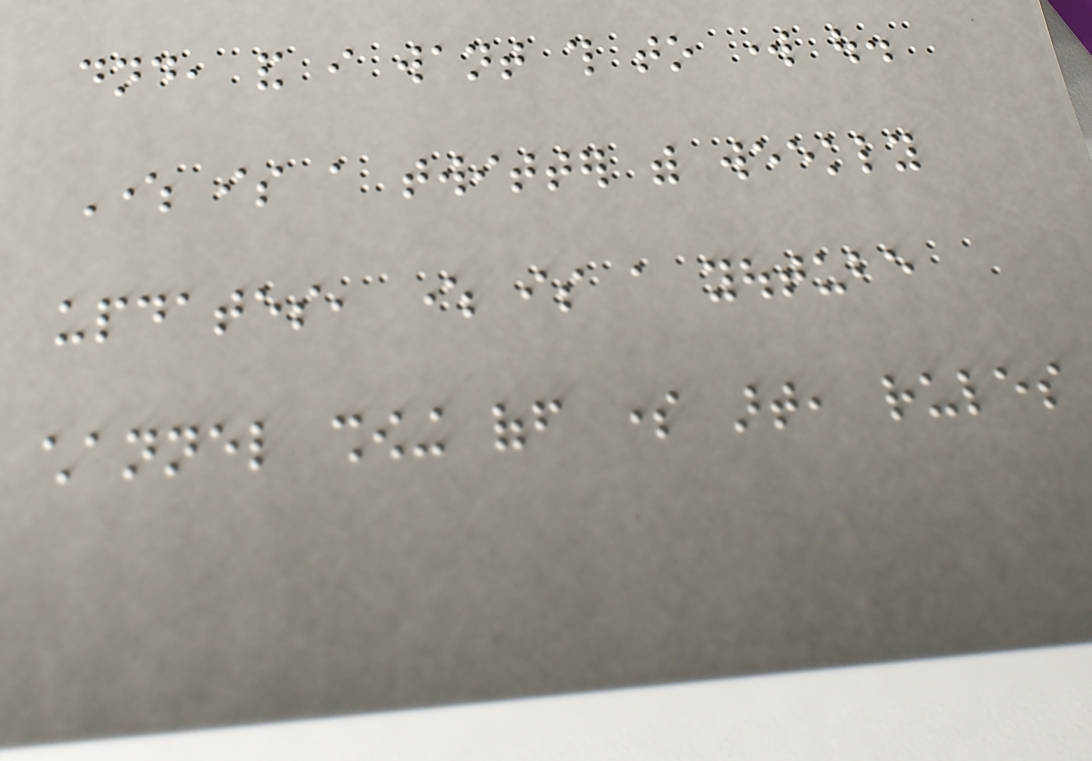dnd, and i want this to work out.
Where is a twitter with weekly
updates, where is a youtube
channel showing off some art, rules
